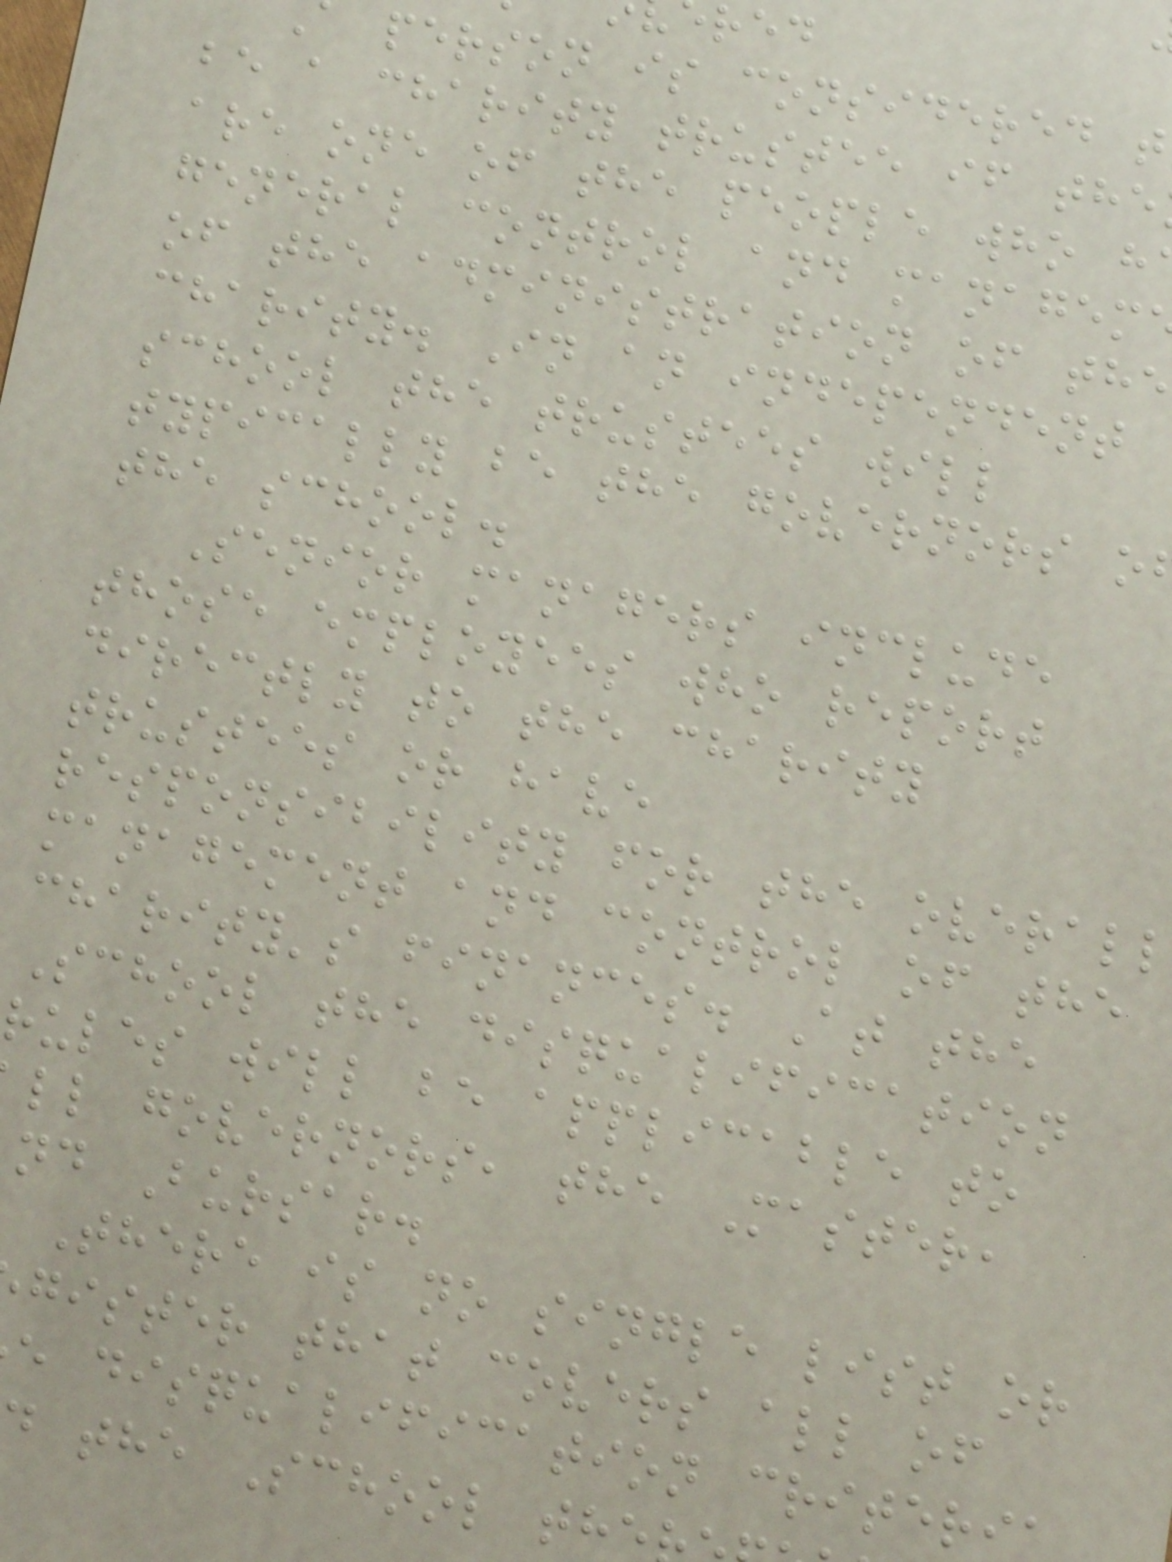person is considered t
be a charity trustee if the
are one of the people who h
general control and managem
of the administration of the
charity. In an independent
school the trustees will
typically be the governors o
the school.
Senior managers include
those employees who report
directly to the charity
trustees or have
responsibility for the overall
management and control of the
charity's finances. At the
School the disqualification
rules will be applicable to
ll governors, the Master,
nd Bursar.
There is no single list or
gister that covers all of
e disqualification criteri
the School the
